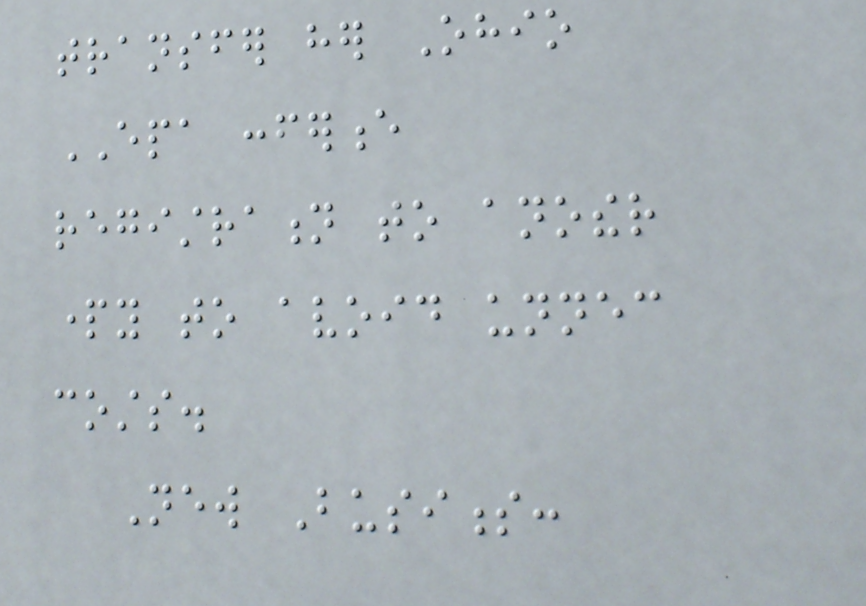transfer her Ohio
EPA conference
registration to another
party to avoid unnecessary
costs.
New Business:
